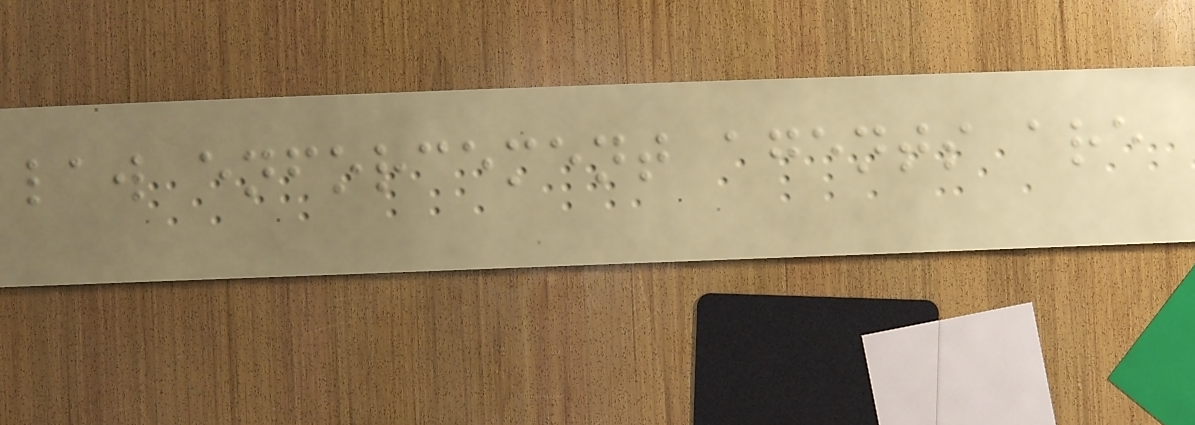law enforcement agents are
